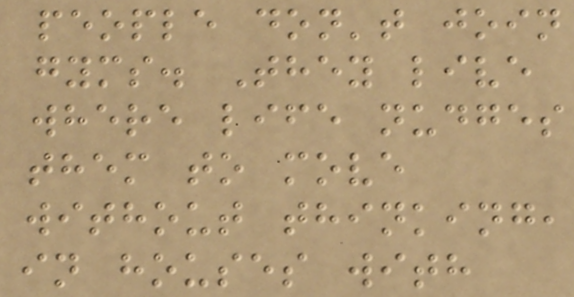people don't join
gyms. They live
where life nudges
them to move
without thinking,
in houses with
